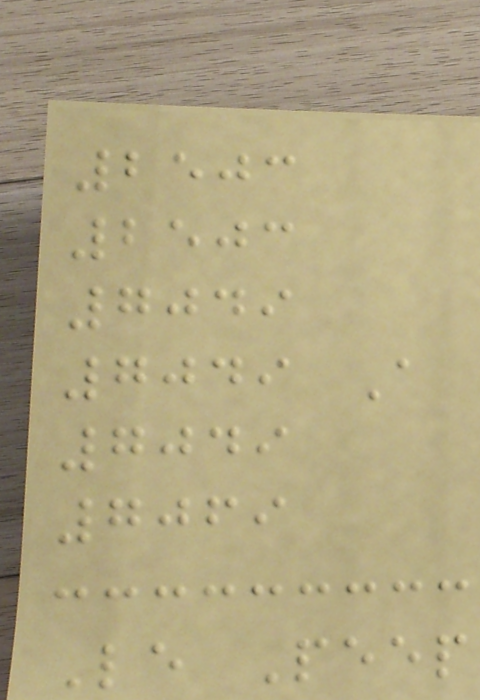2503
2503
7049
7049 A
7049
7069
Le Peep
